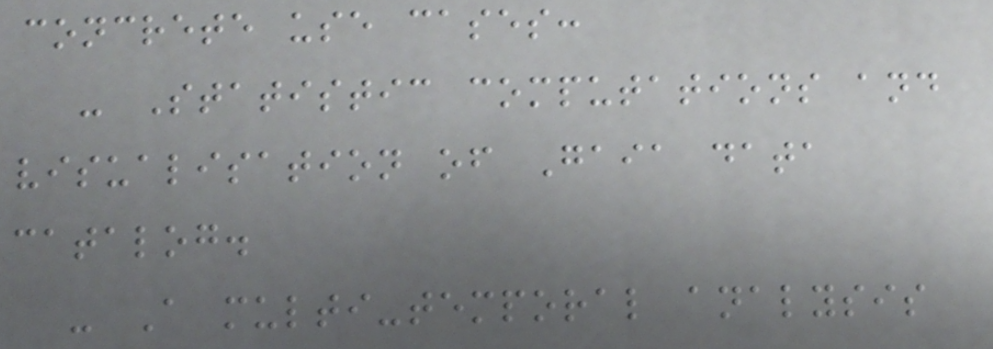concrete use cases:
- Statistic computations and
visualisation of Gaia data
catalog.
- A multi-temporal analysis
